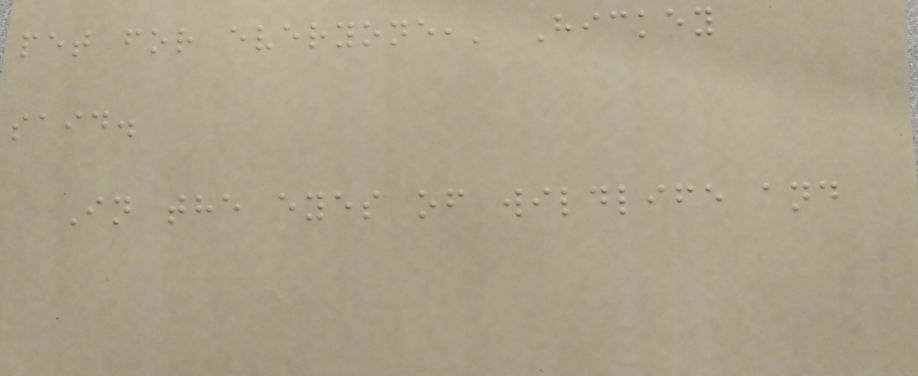pet for everyone,' Hickey
said.
In the eyes of wildlife and
